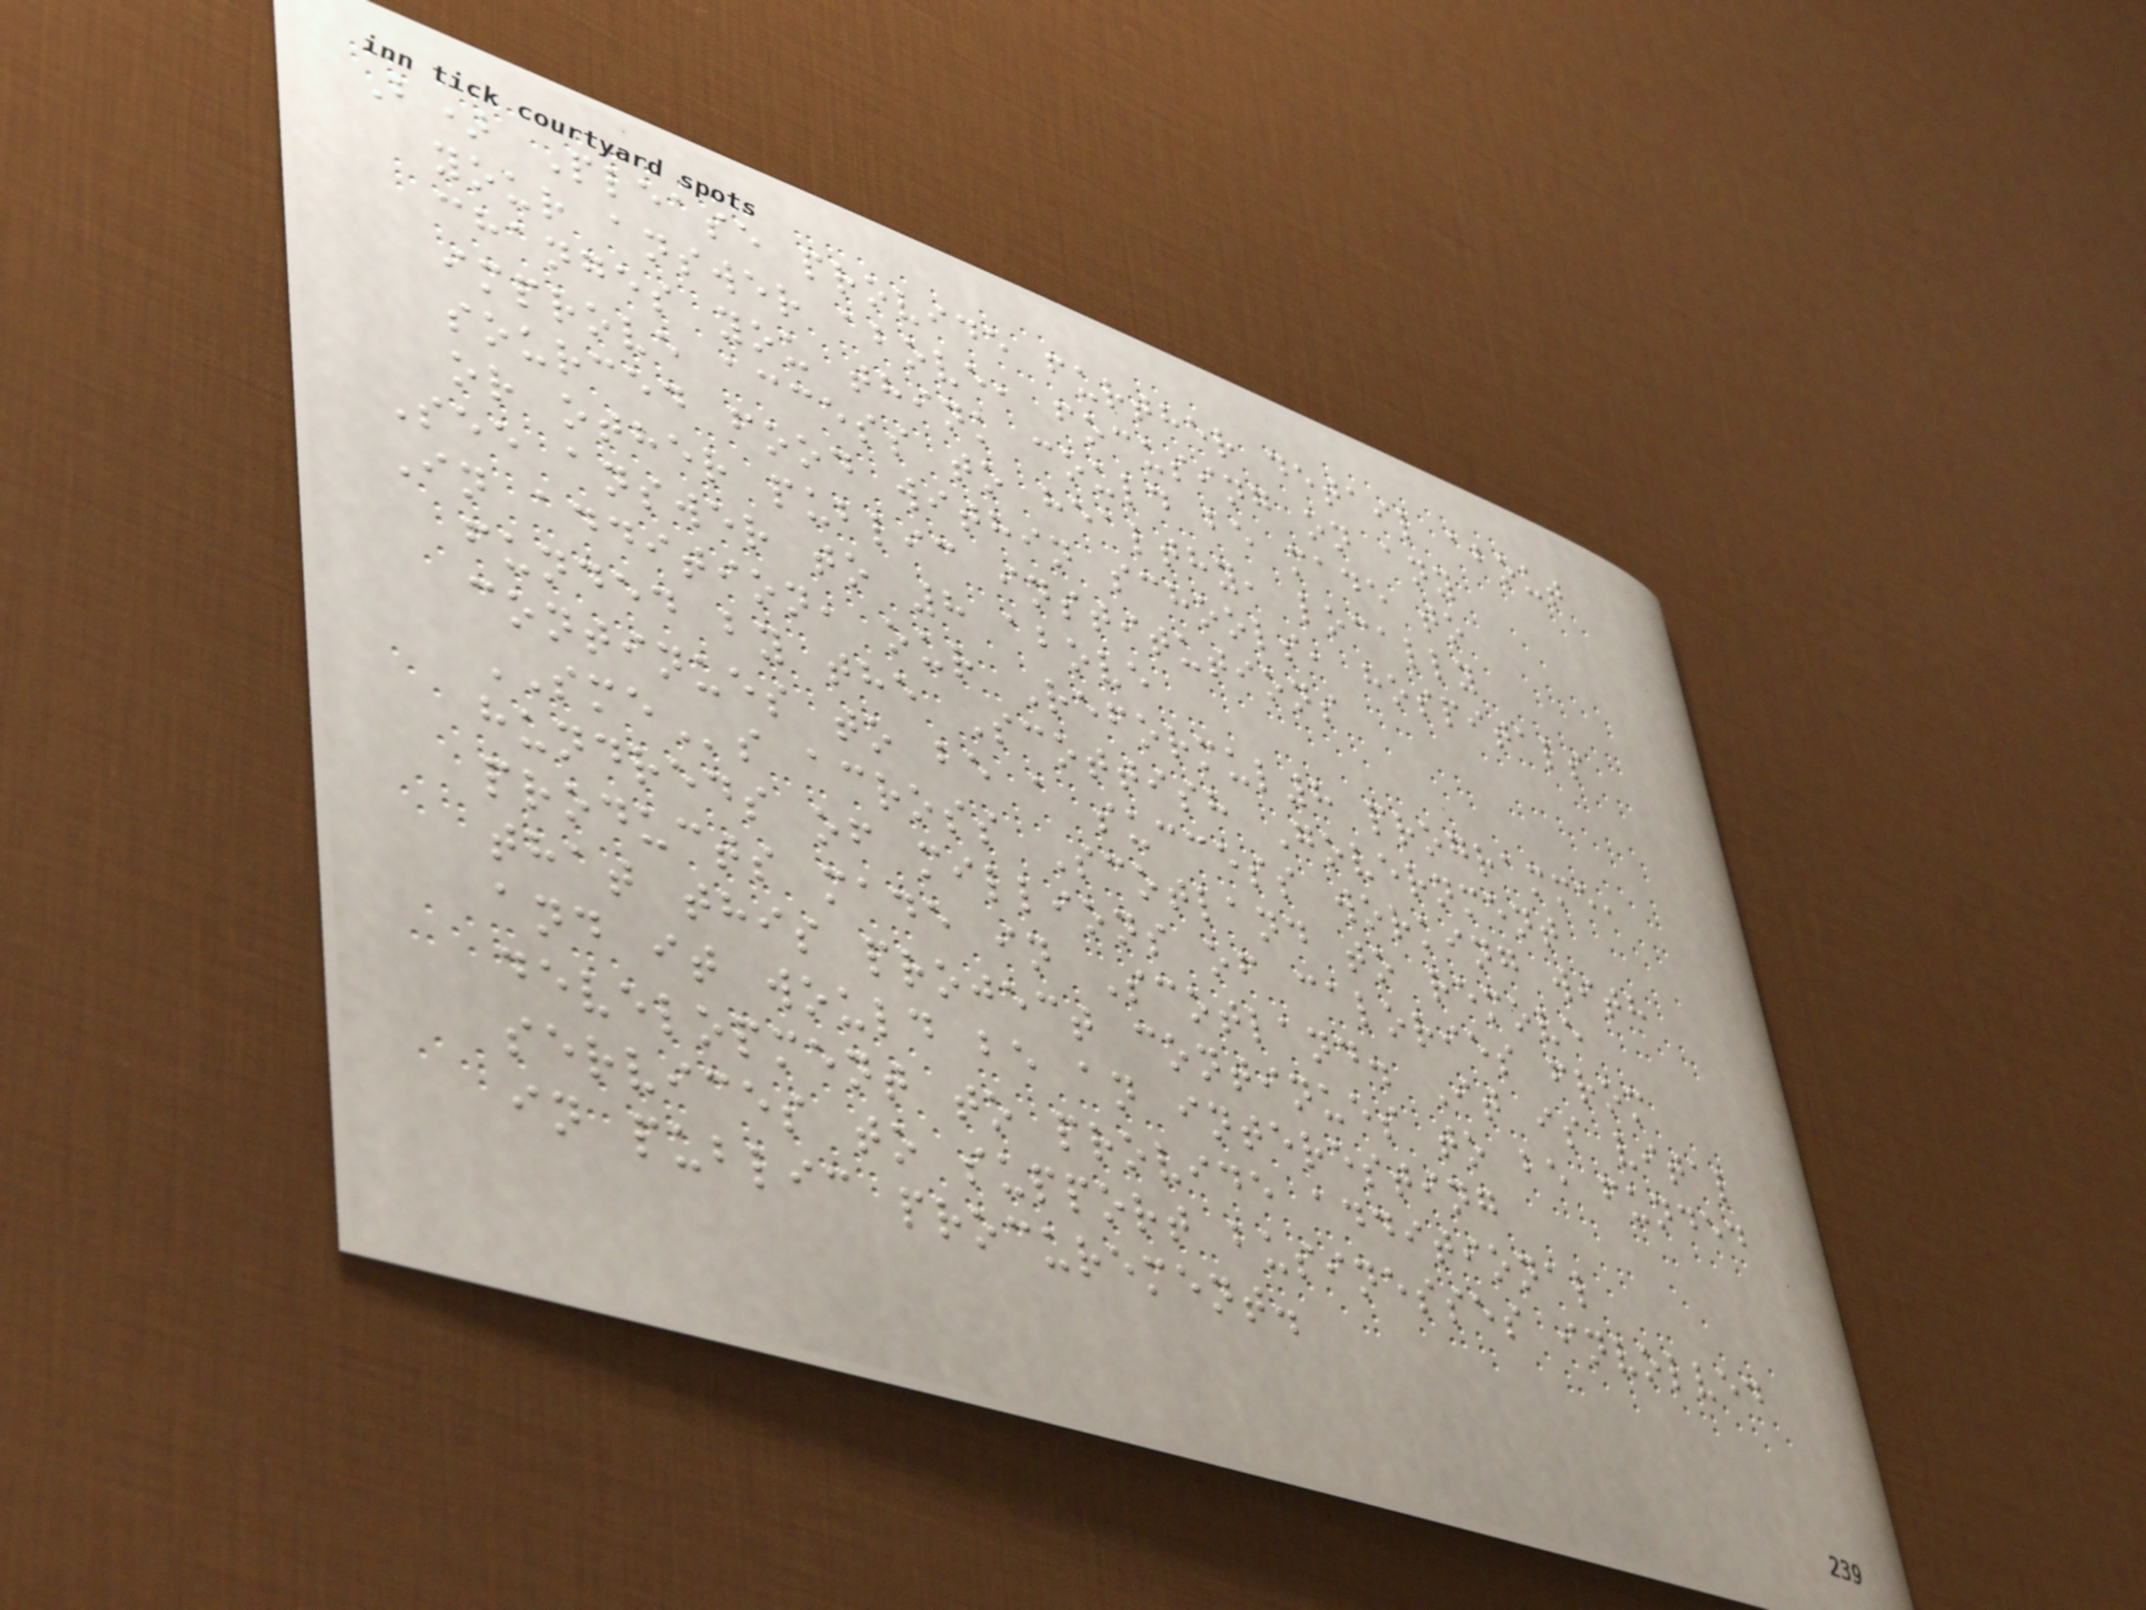B) Please provide further detail about
your answer above, focusing on any
changes you think could be made to
improve access to healthy, locally
sourced food within schools, hospitals
or other public institutions
See answer to 8 above
In addition, our Reformul8 programme,
funded by the Scottish Government
continues to be a success working with
SMEs across Scotland to remove
hundreds of millions of calories from
products made in Scotland. It is vital
that this project continues to be funded
and it would be an interesting
development to provide additional
services to support businesses involved
in public procurement.
